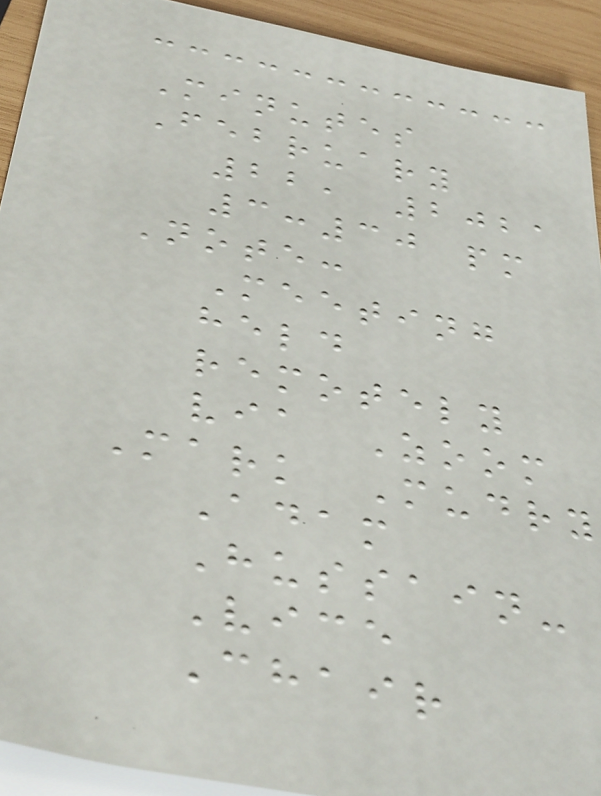Minutes
February
22, 2021
3:30 pm
Note:
Meeting
held
remotely
via Zoom
Mark Mudry
Adam
Hussain-
Vice
Chair
